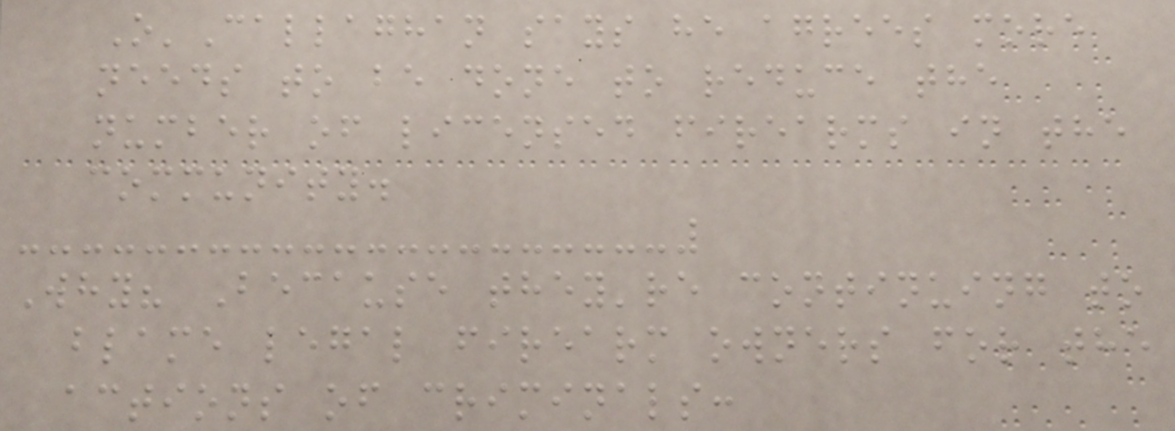O'Callaghan says he agrees more
needs to be done to reduce the
number of licensed firearms in the
community.
Why? Because they're continuing to
blame legal firearm owners for the
actions of criminals:
